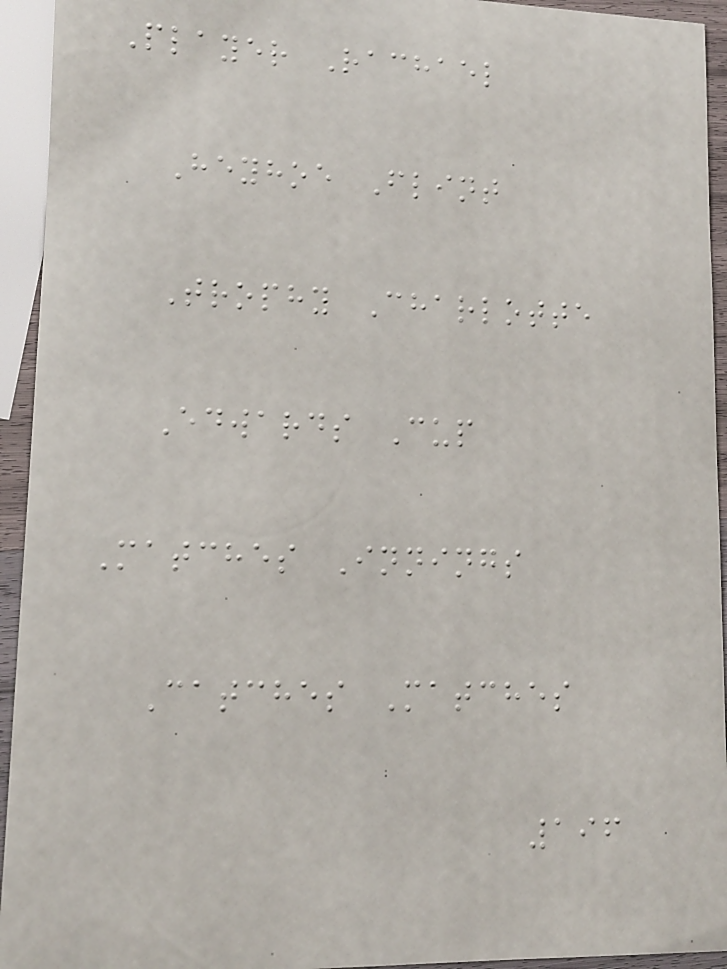Player Rachael
Heyhoe Flint
Trophy Charlotte
Edwards Cup
Matches Innings
Catches Matches
196
